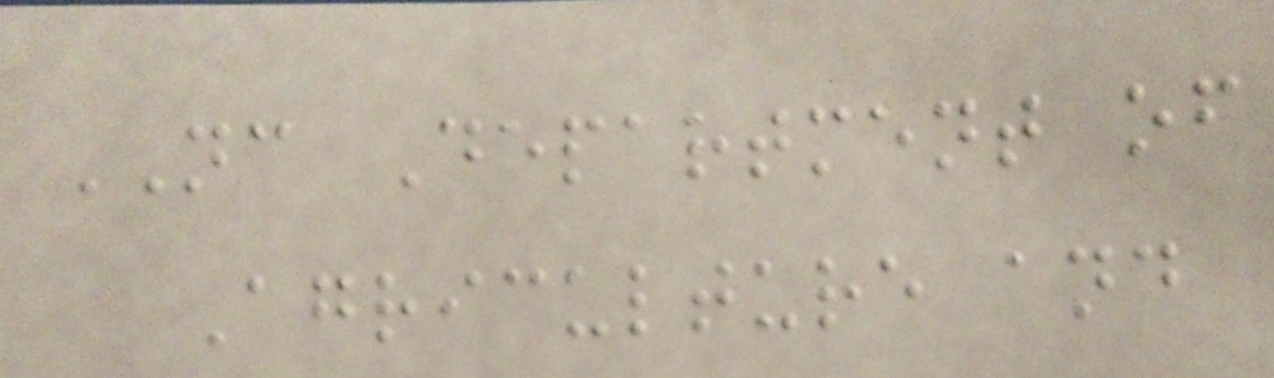NC Department of
Agriculture and
